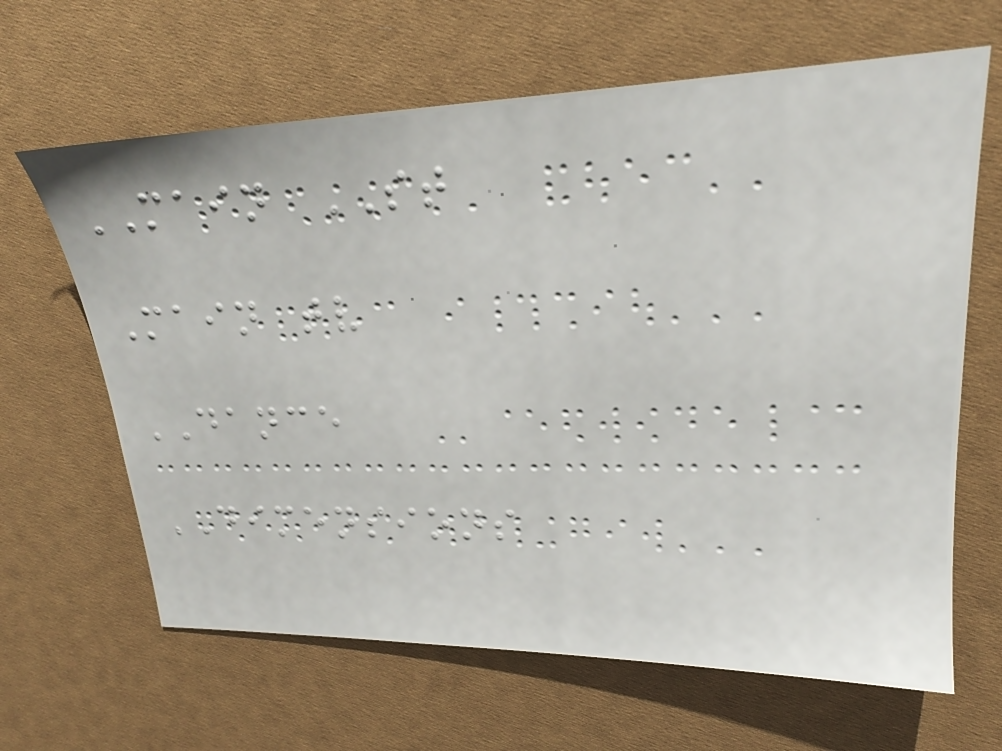MAIN ST
Main tv
DANCE
DIMENSIONS
